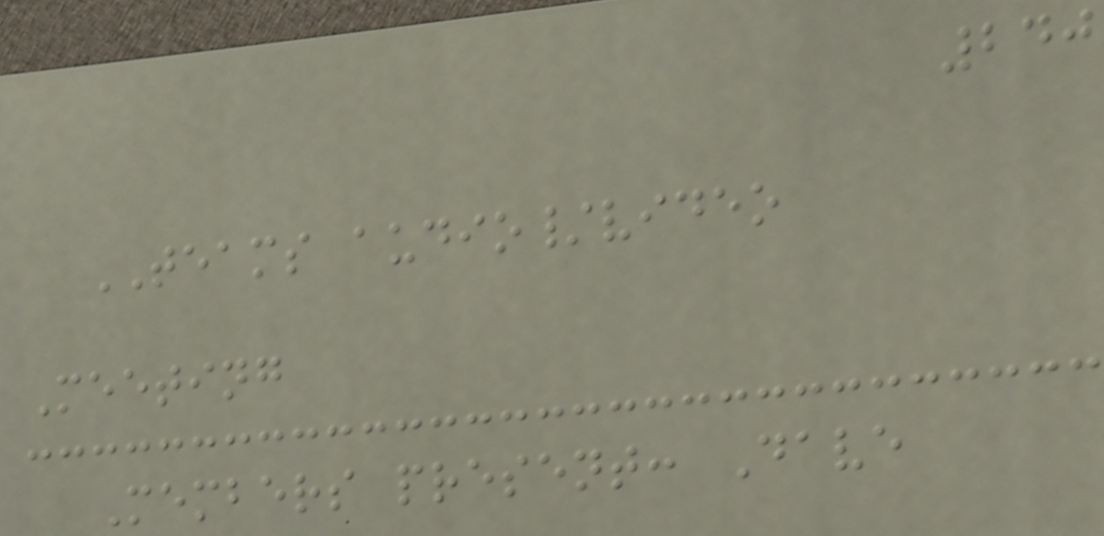240
TEAMS audio/video
Meeting
Members present: Dave
